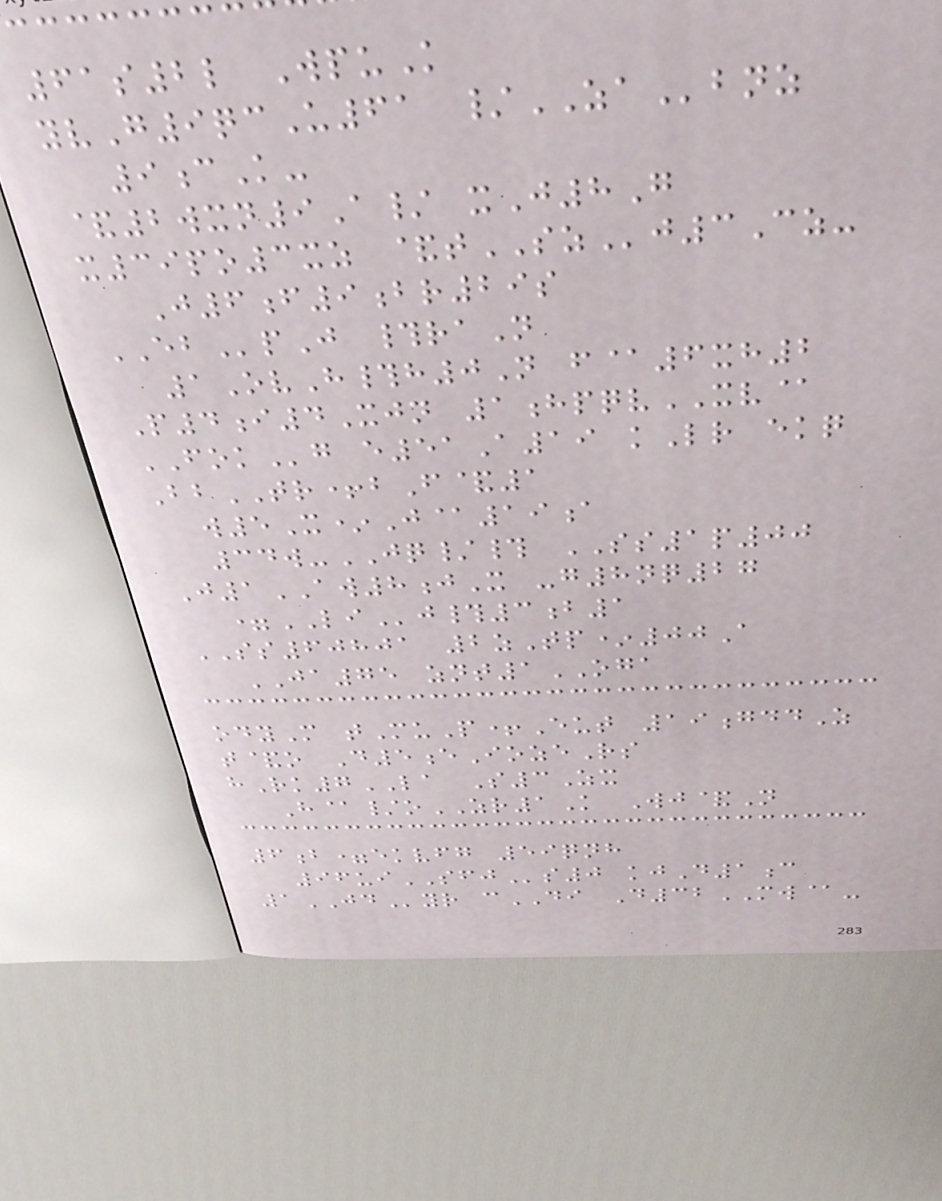61s2l WpuK
yvG9qcU61 /ZAbnz
9cK-
&2wxn9A/ xJ8G
x39po3xz &tSZj3Cz-
J6f9br29s
EBpJ #raN
1OvH#h0N f@6xh2
P4i4Xjn 1hpqvXV@
FOKg e51A19 kLr ekq
BbTR+bF&1
w5X*J@19a
34w-JQ/# SS1p00
J1AW8jX -g8nq27
=LIj#3b1
SS60801 2zTp*00A
JA75 znt1OGA
odyM tMuP+Eut 19gddZ
t&o D5eIozeRs
hRk7LA S3Zx
H@/oZR1K Wj&N
6b=ekvfg 59qnh
96uiSFJs0 kjD1c
1JDyr cDI D32MW@-
